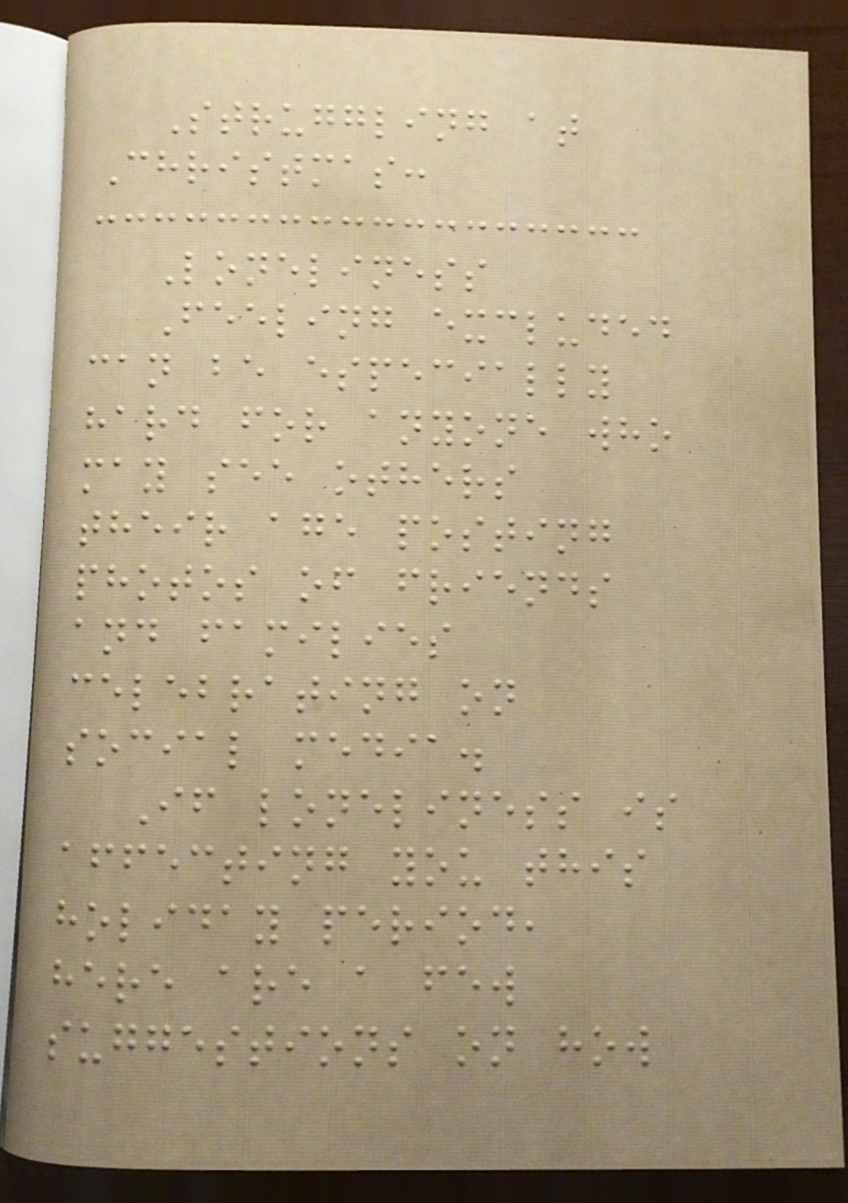Struggling at
Christmas:
Loneliness
Feeling excluded
can be especially
hard for anyone who
may see others
their age posting
photos of friends
and families
celebrating on
social media.
If loneliness is
affecting you this
holiday period,
here are a few
suggestions on how
